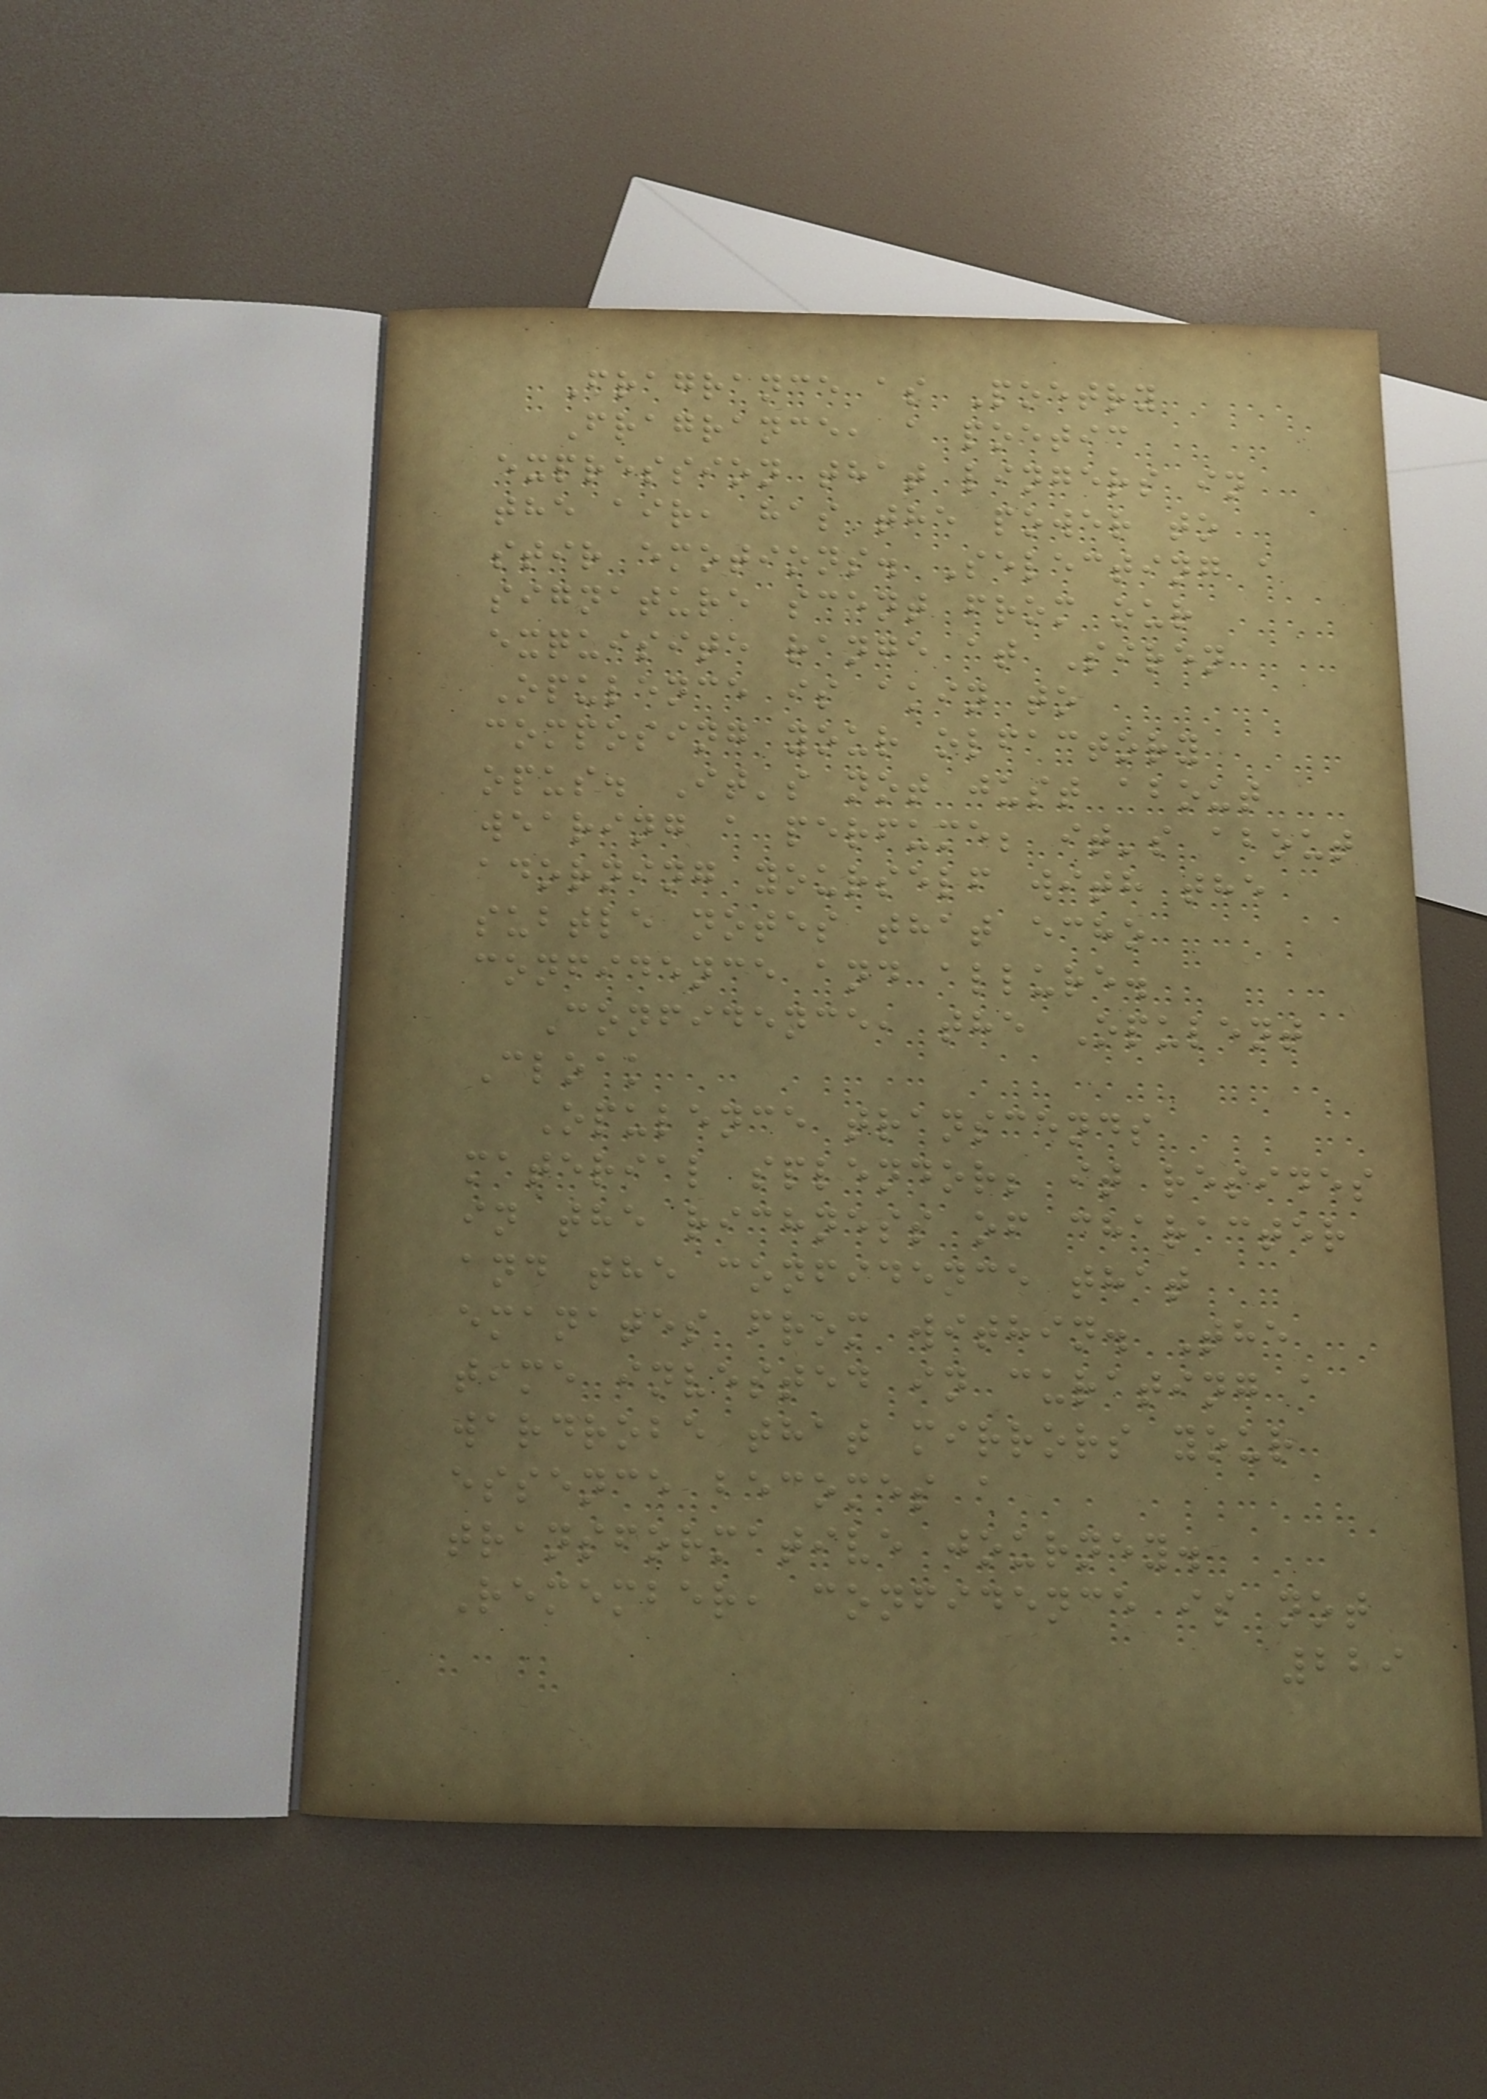Fragrance as Poetry
Fragrance, a poetic
expression that lingers in
the air, has the power to
stir emotions. Selecting a
signature scent from our
exquisite range at Siren
Opulence is akin to
composing your olfactory
opus. It's not just about
wearing a perfume; it's about
adorning yourself with the
subtle notes that echo
confidence and allure.
Confidence, the Opulent
Cloak
Opulence transcends
material splendor; it resides
in the richness of character
and the confidence that
emanates from within. The
time invested in curating a
wardrobe that mirrors your
essence becomes a
transformative journey.
Remember, confidence is not
229
